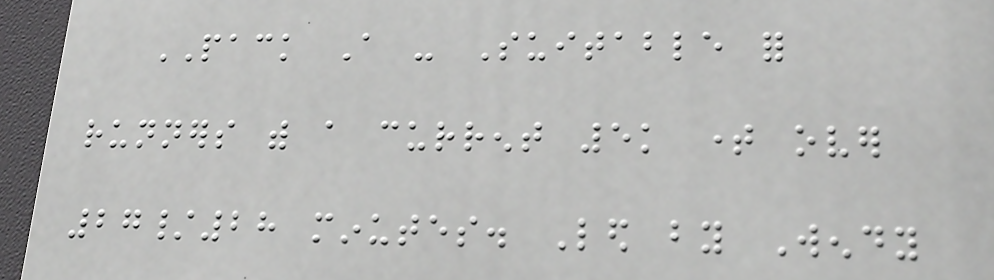PACK A - Suitable for
runners with a current 5k time over
27/28 minutes. Led by Wendy
